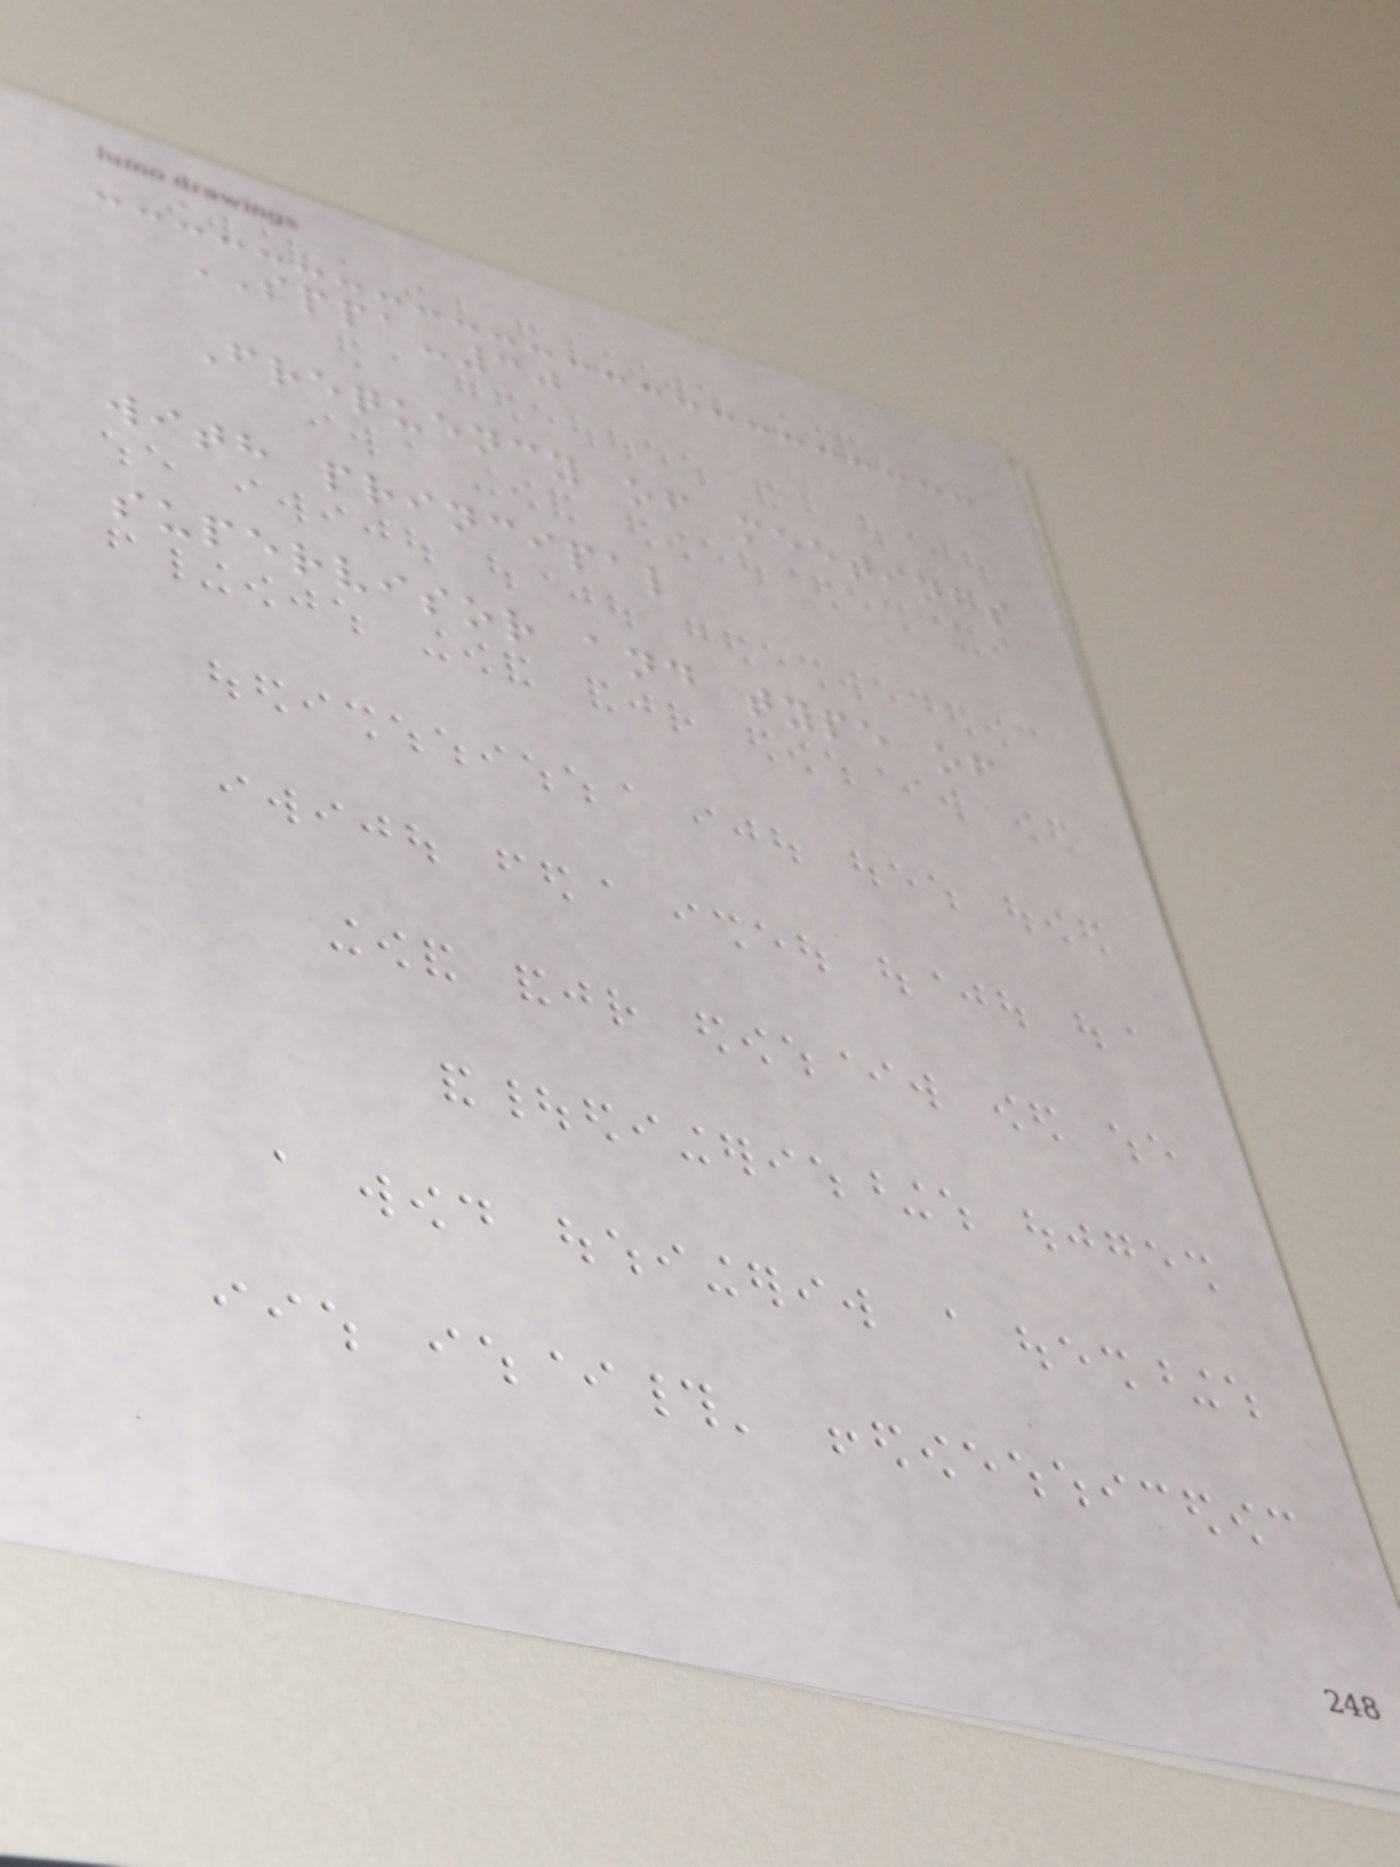SPPA-30
Frequency of meetings
with principal
supervisor and type of
